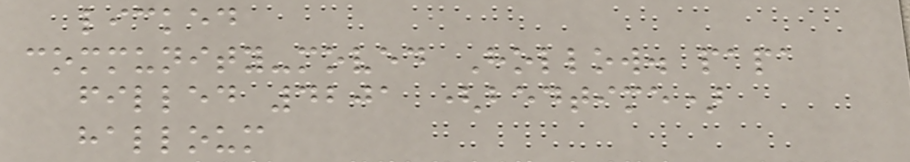licked
community-moved Hollow. papa
filled 4201 (bedtime)
halloum
